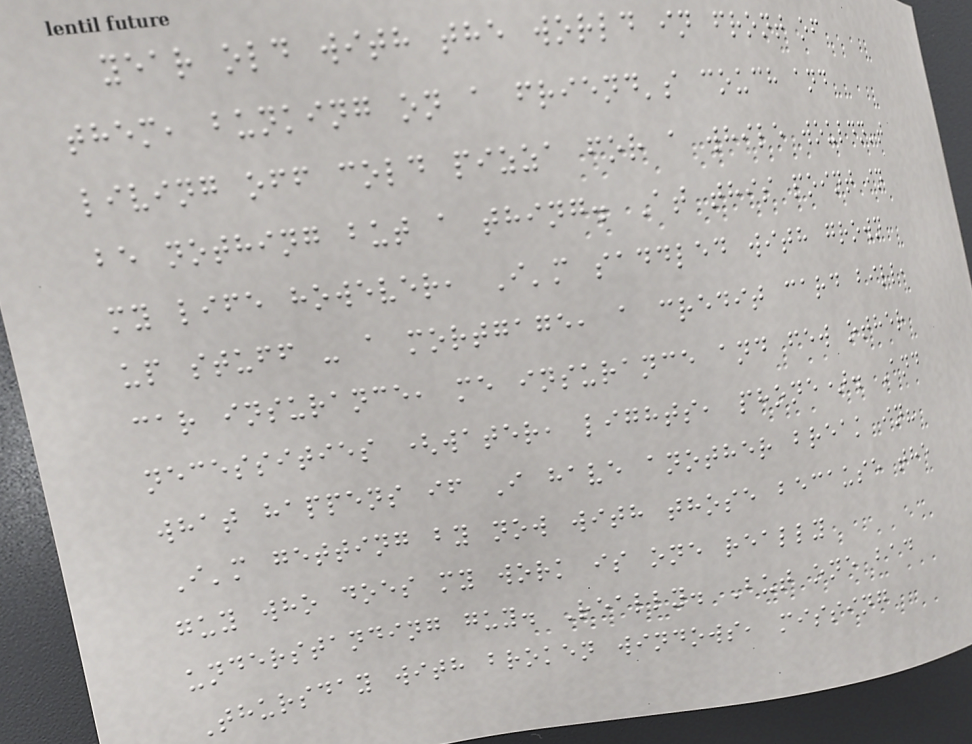year old with the world in front of
them, bunking on a friend's couch and
living off cold pizza for a while wouldn't
be nothing but a thing. At this point in
my life however, I'm saddled with grown
up stuff - a mortgage, a credit card bill,
car insurance, me insurance and few other
necessities (water, lights, phone). And
what happens if I have another break in?
I'm getting by now with those because the
guy who does my work is one really
understanding guy. Really. But one bad
Thursday with broken windows, missing
